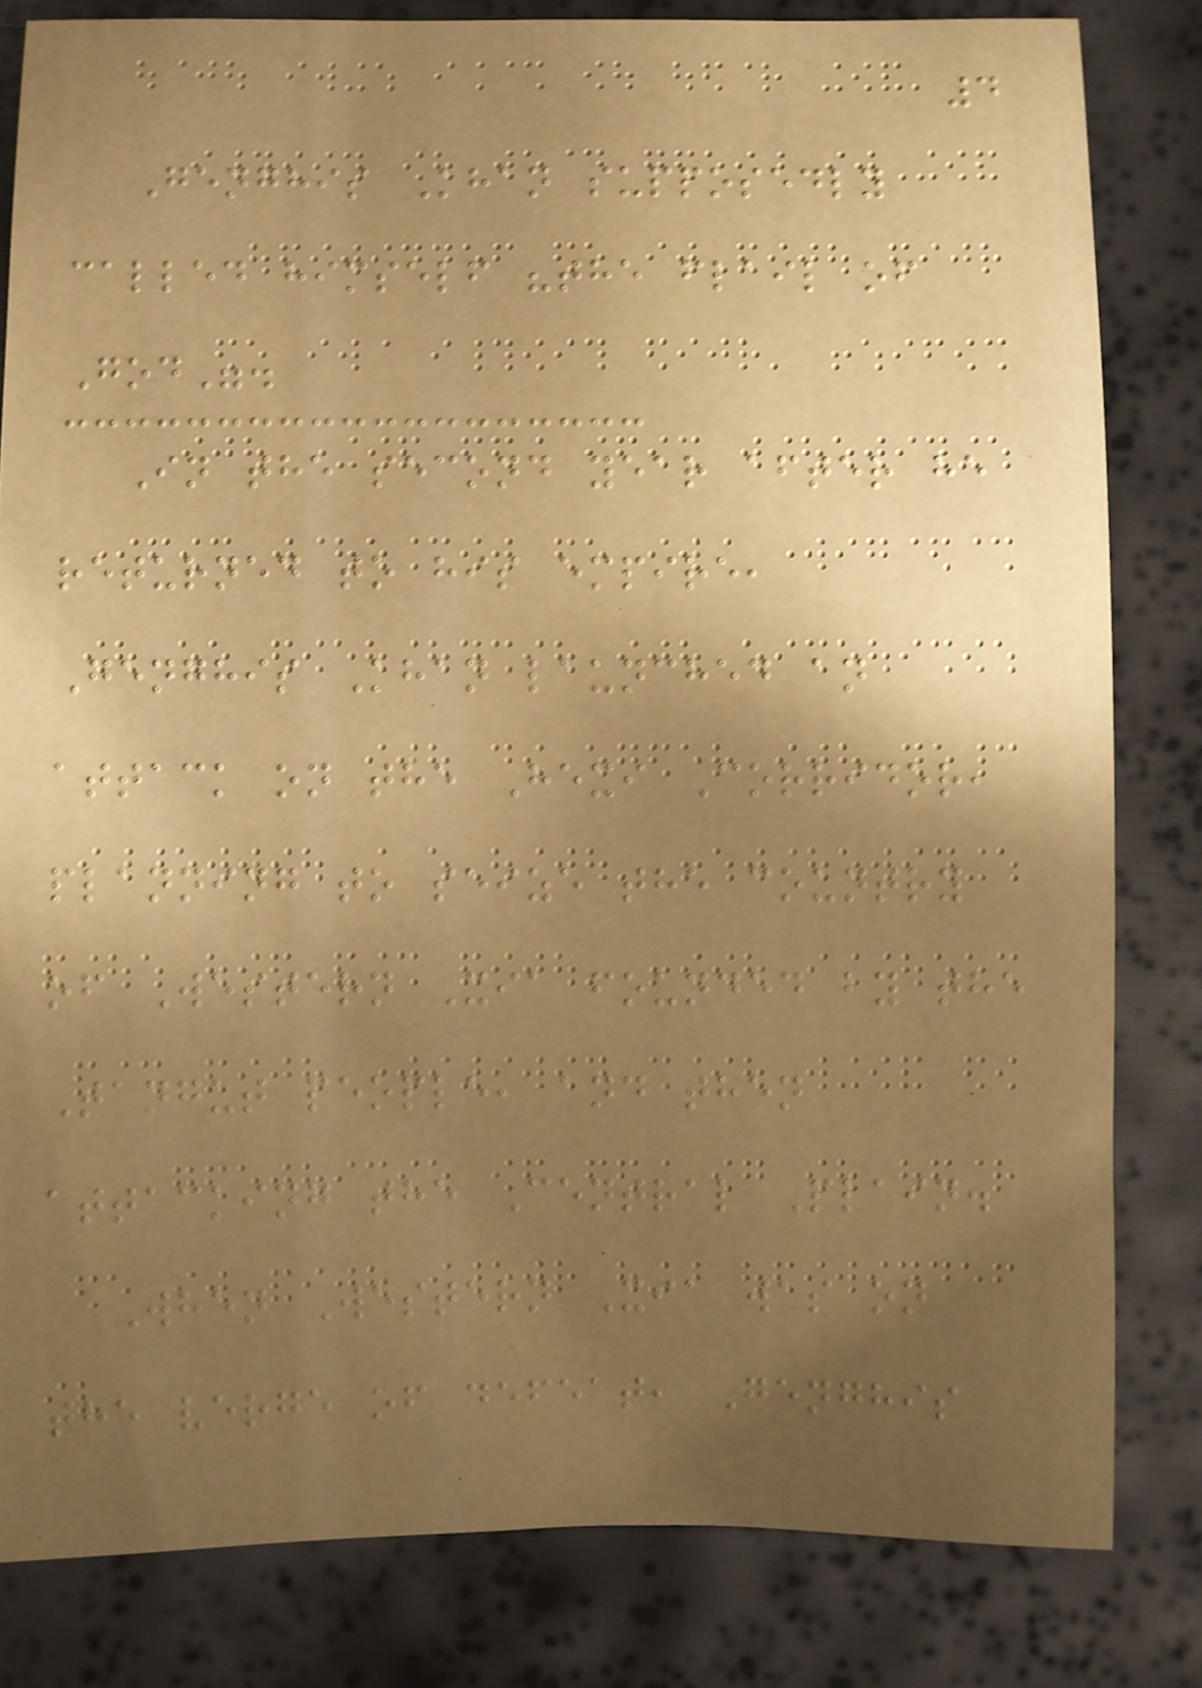4
Genghis Khan supposedly
called himself "the flail of
God".
In the second year after he
returned to his empire,
Genghis Khan launched an
attack on the Hexi Corridor,
planning to seize the country
of Western Xia founded by the
Tangut people, and then
attacking the Central Plain.
When Western Xia was on
the verge of defeat, Genghis
